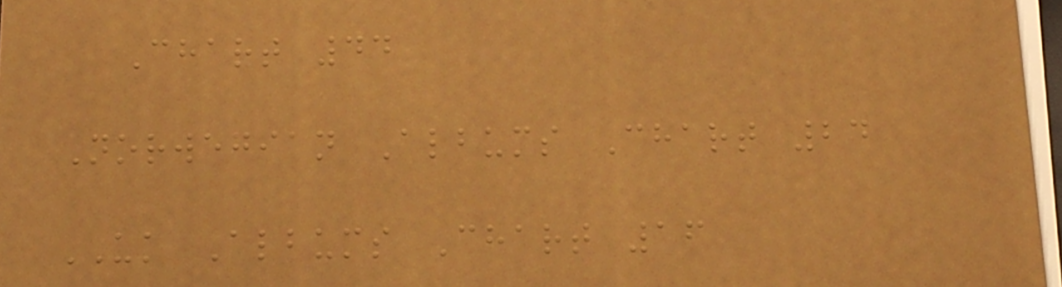Chart 44
Norwegian Albums Chart 24
UK Albums Chart 16
